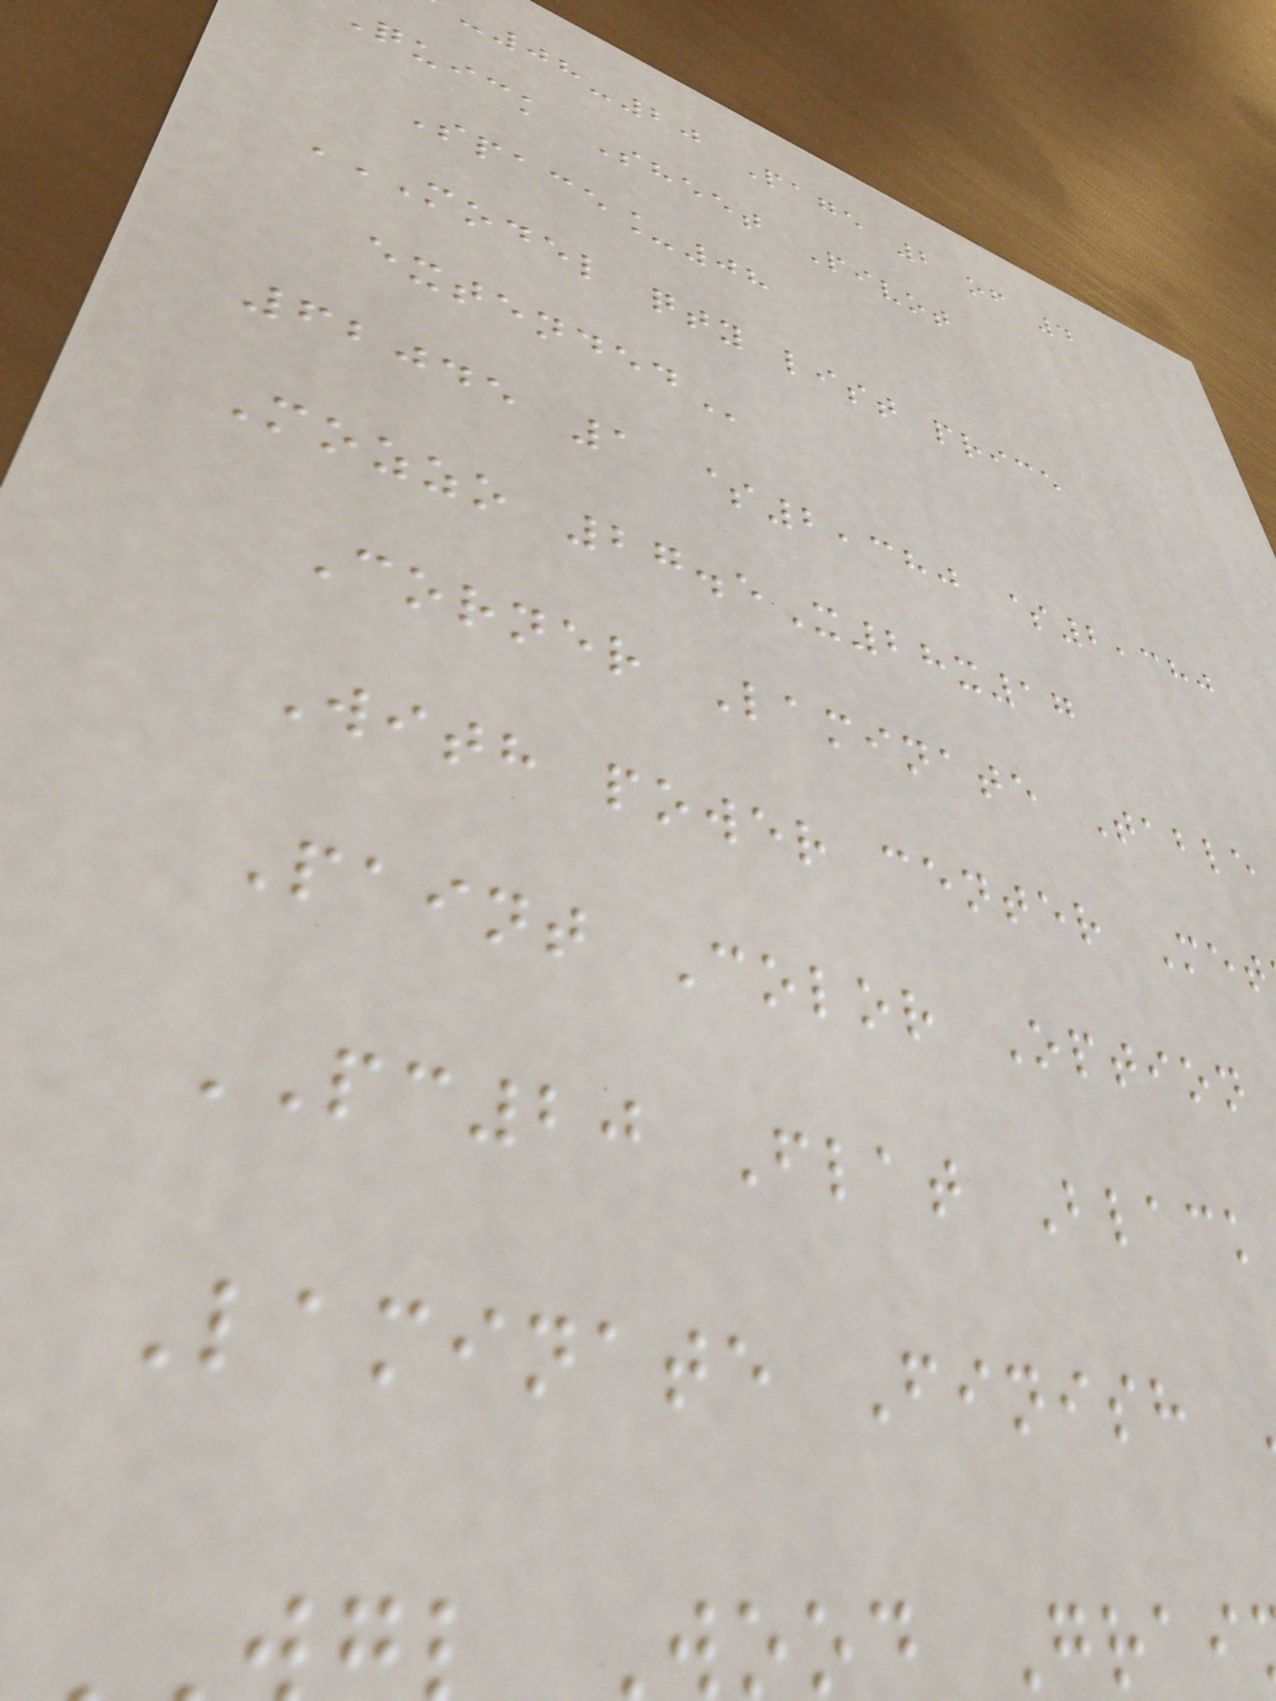-08-20 Page 2 of 4
quick Sheet Pivot
Space_08
MODEL QTY LIST PRICE
62045 1 $2,380 $2,380
Mozzo 27.5X28x17
Corner Laminate Table
With power center Met
Paint Color Option
PC20 Flat Black
Laminate Finish
Wood Grai
